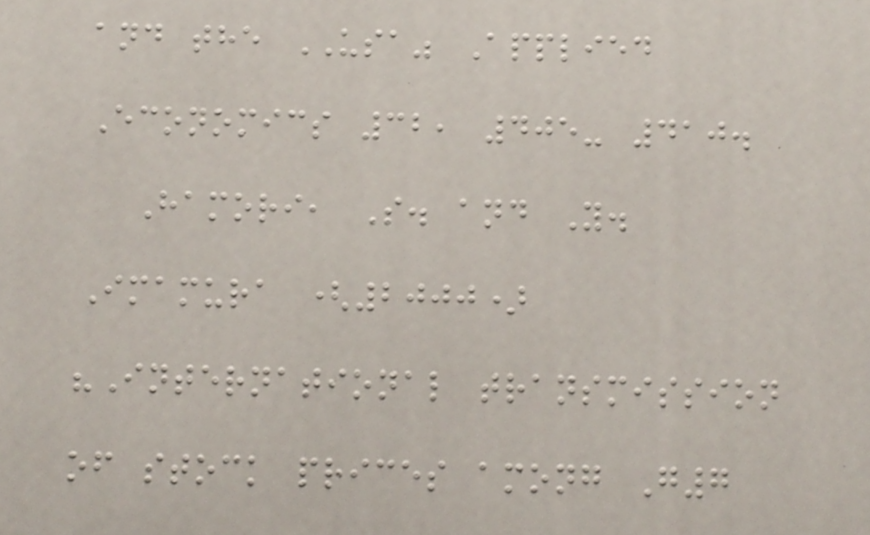and the USA" Applied
Economics 32, 405- 410.
Hamori, S. and Y.
Imamura (2000)
"International transmission
of stock prices among G7
